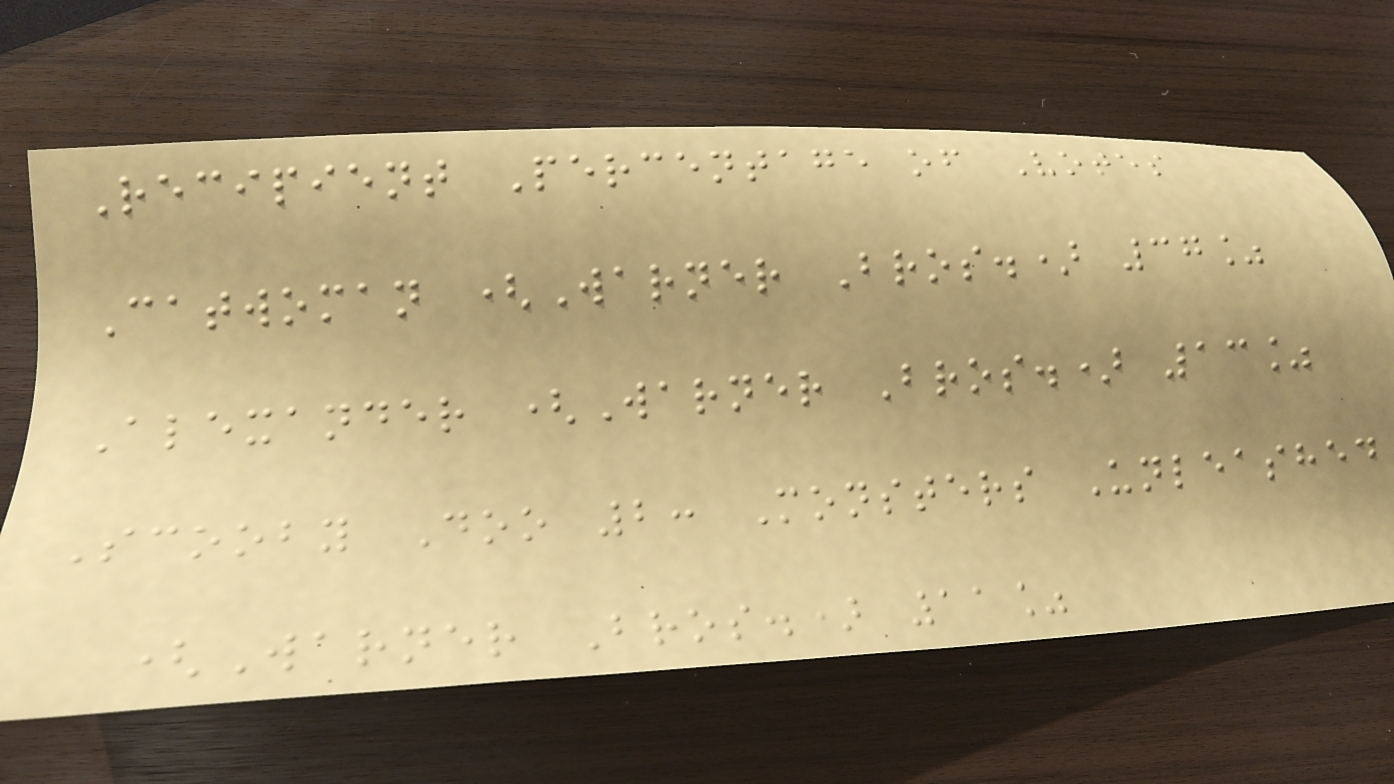Recipient Percentage of Votes
Catwoman (Warner Bros.) 37%
Alexander (Warner Bros.) 13%
Scooby Doo 2: Monsters Unleashed
(Warner Bros.) 11%
